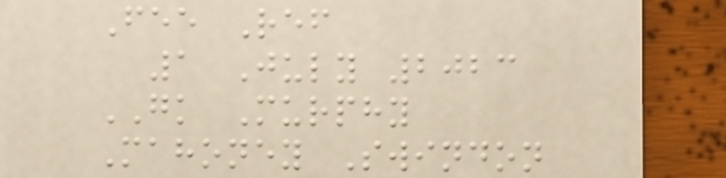Fee Ref
1 July 2023
GK Murphy
Mahoney Swindon
